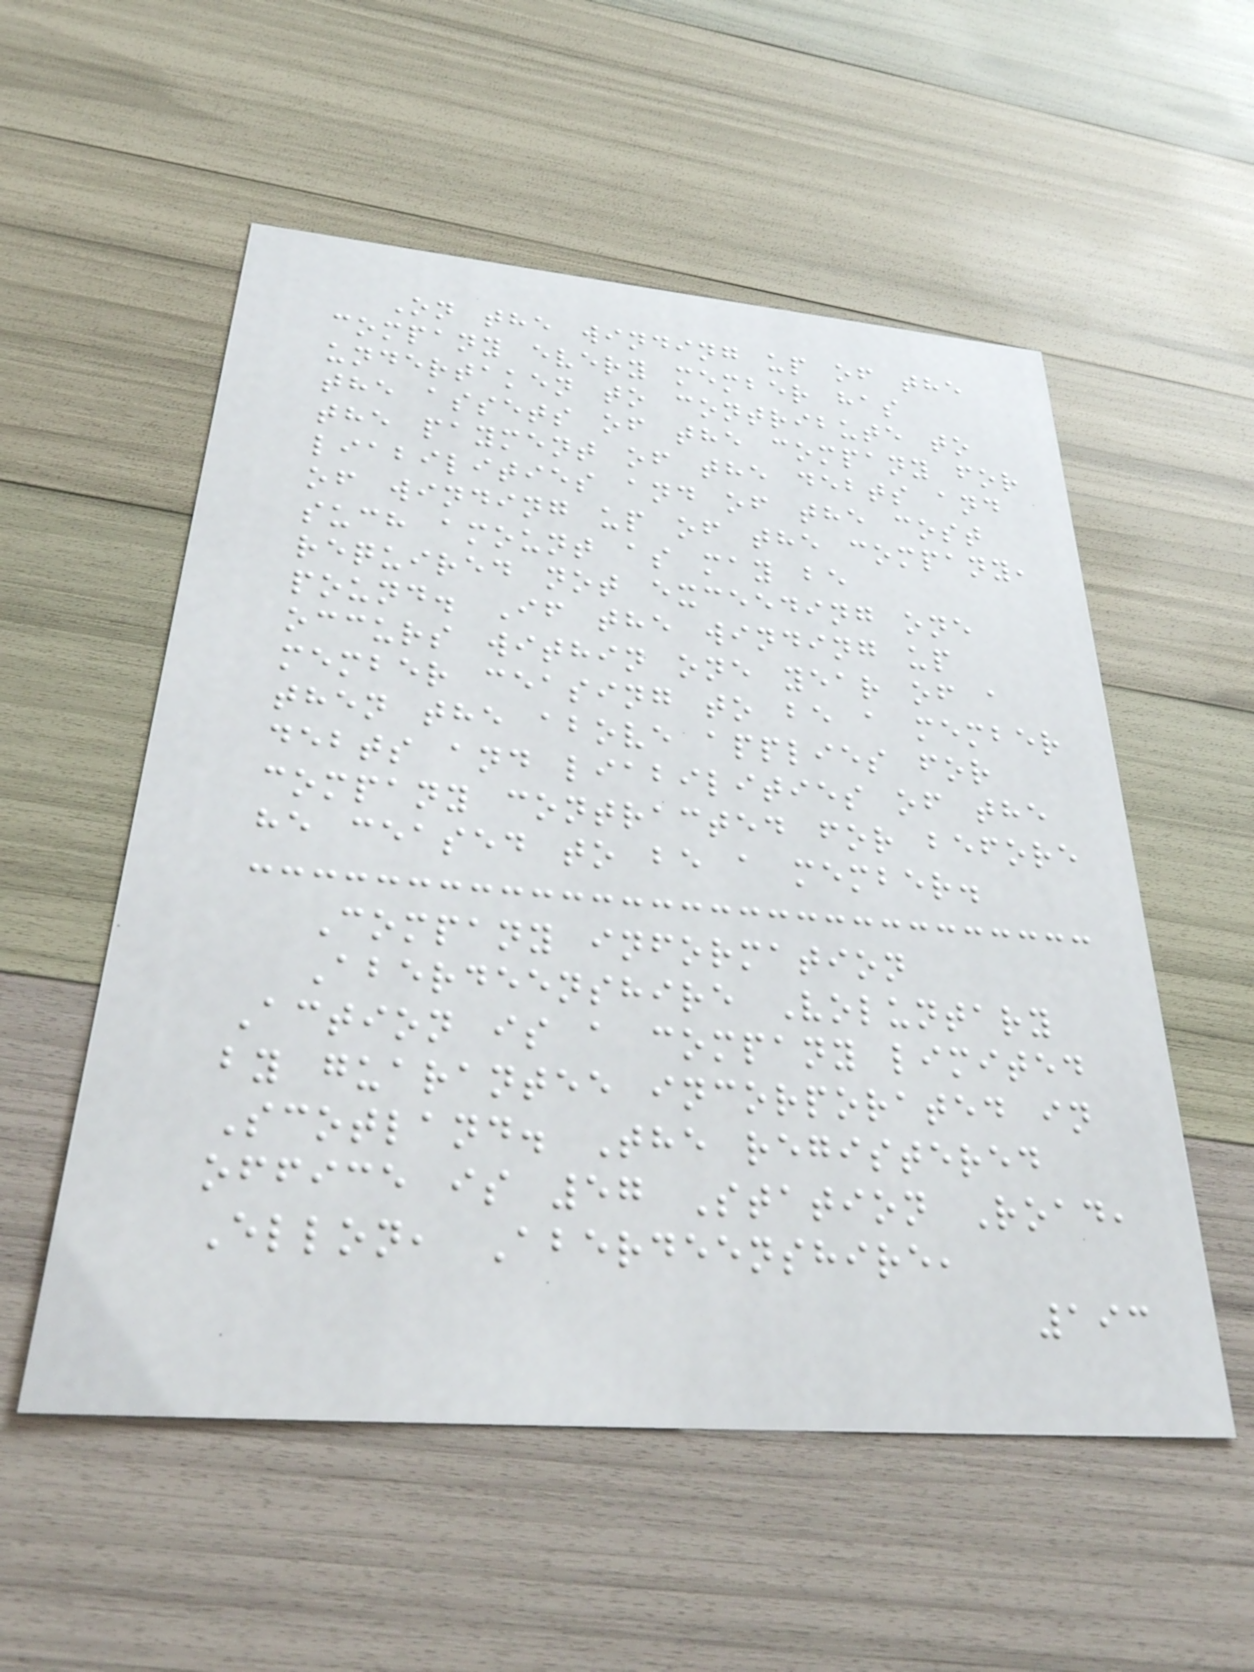On the winding up of the
company every member has
undertaken to contribute to
the assets of the company for
the payment of the debts and
liabilities and of the cost
of winding up of the company,
such amount as may be
required not exceeding one
pound. If the winding up
occurs within one year of a
member ceasing to be a member
then the above applies for
debts and liabilities of the
company contracted for before
he ceased to be a member.
Company information
Aberdeenshire Voluntary
Action is a company limited
by guarantee incorporated in
Scotland. The registered
office is 57 Station Road,
Ellon, Aberdeenshire,
193
